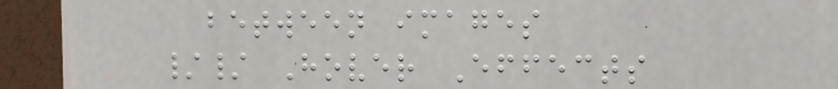between images
// Hover Effects
